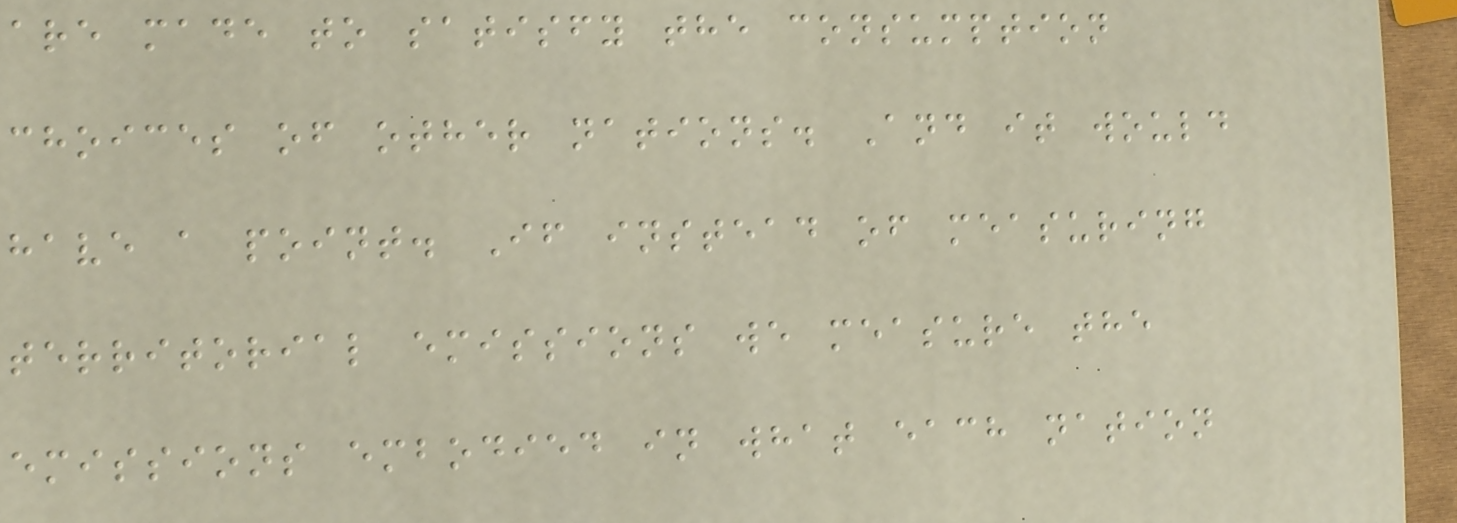are made to satisfy the consumption
choices of other nations. And it would
have a point. If instead of measuring
territorial emissions we measure the
emissions embodied in what each nation
